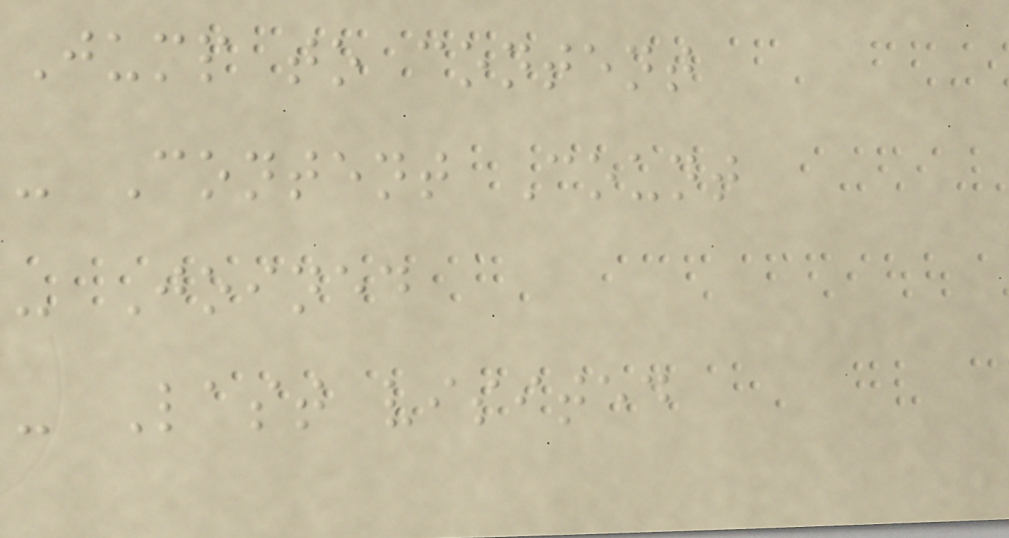Jump to content
- Content Count
- Joined
- Last visited
